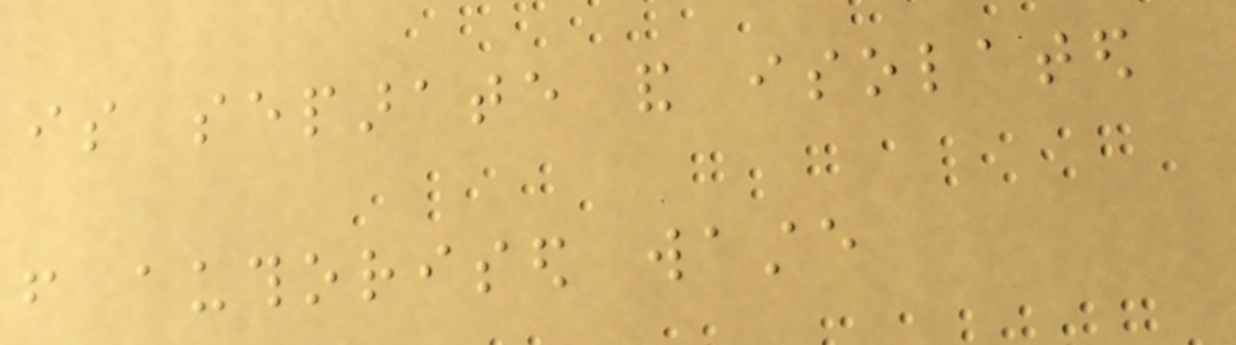is separate and isolated
from authorised waste
